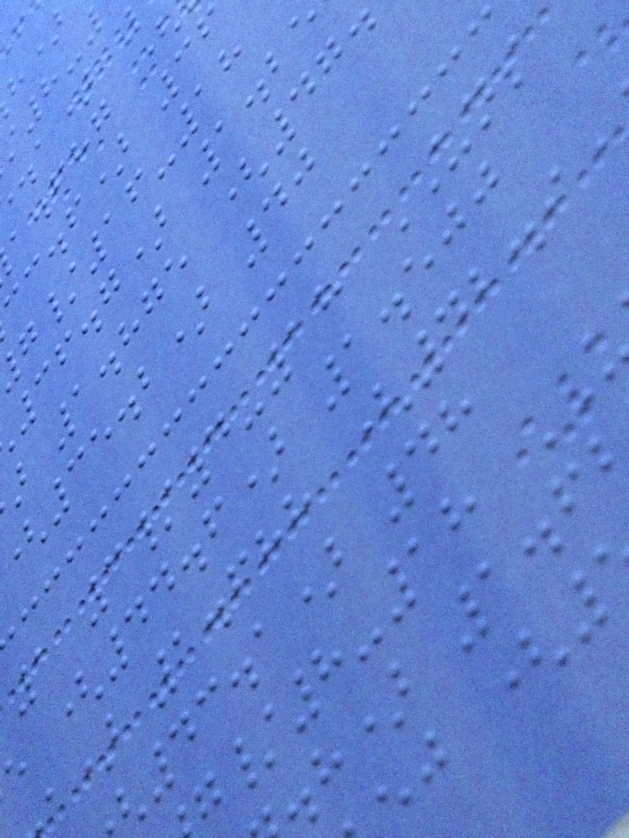a.fhg (
cc.f) 36
/16-18
36.7) 1.2
1.875 (47
35.2) 40
1 3/4-18 UNS
e (44.6) 1.500
a) 1.688 (42.9
43.1) 48
/8-18
.h) 1.6
